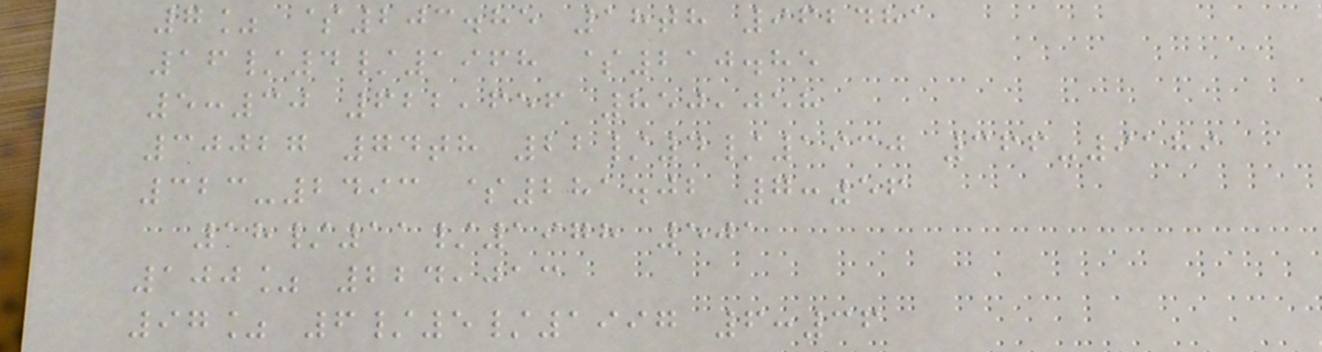7% $203.85 18th 962481
16/4/1968 $210.85
5:30 622,656 850,058
30027 74th 22/4/1930 366-9189
323-2493 $281.02 7:56
18/11/1978 501
100% 224,013
97% 6/5/1997 6:36
